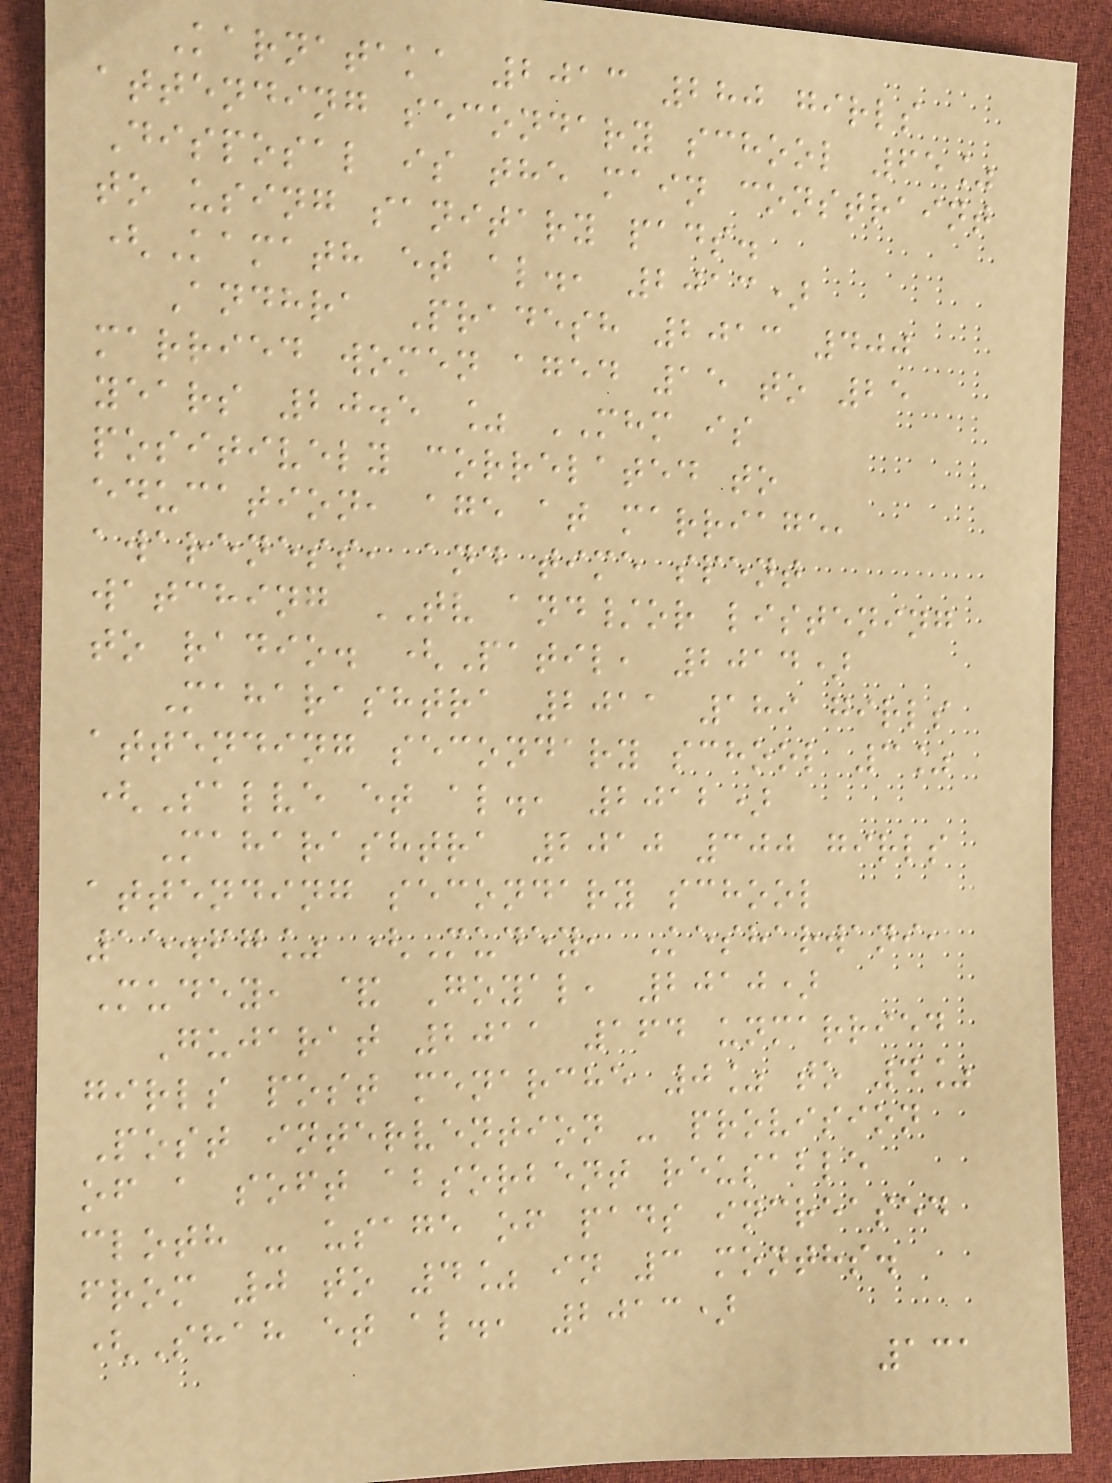Karnataka 2013 280 girls
attending secondary school 65%
Disposal is the main constraint
to using sanitary pads.
(Kamath et al., 2013)
Andhra Pradesh 2013 400
married women aged 15 to 25
years 20.5 % MHM is
positively correlated to
education, age at marriage,
awareness, and time spent
watching TV and/or listening
to radio. (Patil, 2014)
Maharashtra 2011 189 girls
attending secondary school 3%
(Salve et al., 2012)
Maharashtra 2010 300 girls
attending secondary school
15.67% (Mudey, Kesharwani,
Mudey, & Goyal, 2010)
Gujarat 2011 164 unmarried
girls post menarche 0% to 4%
Post intervention - provision
of a soft absorbent reusable
cloth - usage of pads increased
from 0 to 4% in 3 months.
(Shah et al., 2013)
131
